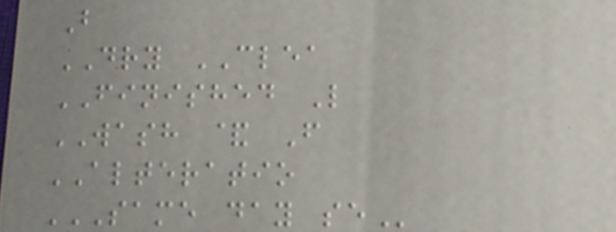B
DRY CLEA
FINISHED L
WASH & F
ALTERATIO
SAME DAY SE
